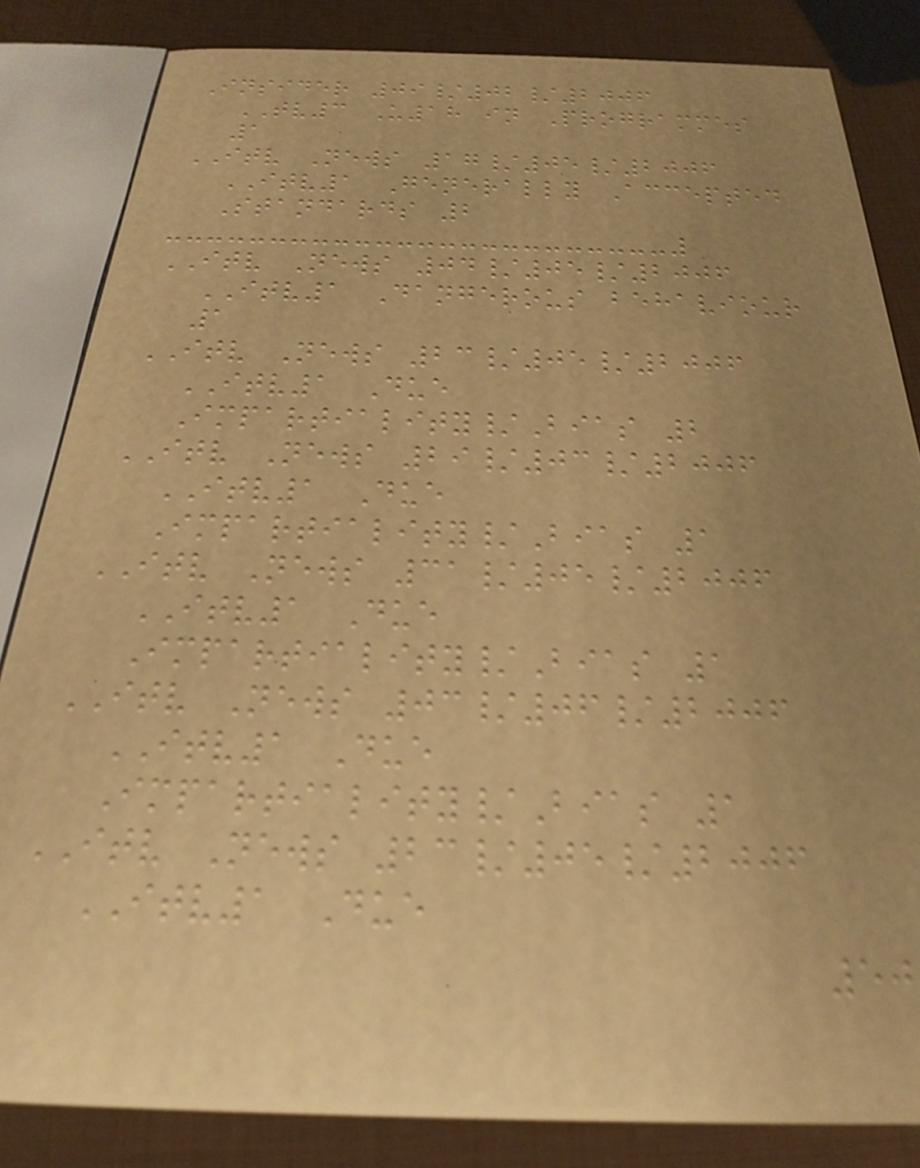Insider 09/02/2006
TV3 U18 in Programmes
1
ITV News 17/05/2006
ITV1 Generally Accepted
Standards 2
ITV News 04/05/2006
ITV1 Dangerous behaviour
1
ITV News 23/05/2006
ITV1 Due
Impartiality/Bias 2
ITV News 29/03/2006
ITV1 Due
Impartiality/Bias 1
ITV News 31/05/2006
ITV1 Due
Impartiality/Bias 1
ITV News 03/06/2006
ITV1 Due
Impartiality/Bias 1
ITV News 23/05/2006
ITV1 Due
50
